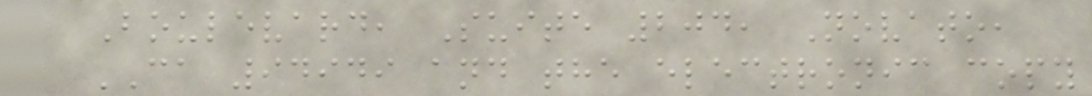Boulevard, Suite 204, Novato,
CA 94949 and the electronic copy
